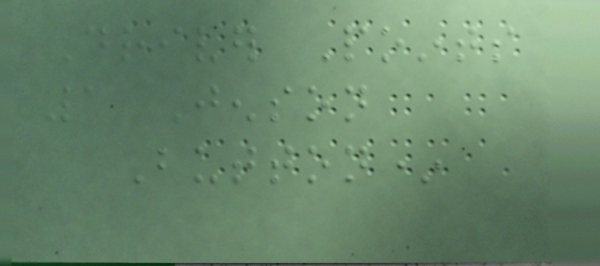Driver Points
1 Jenson
Button*
